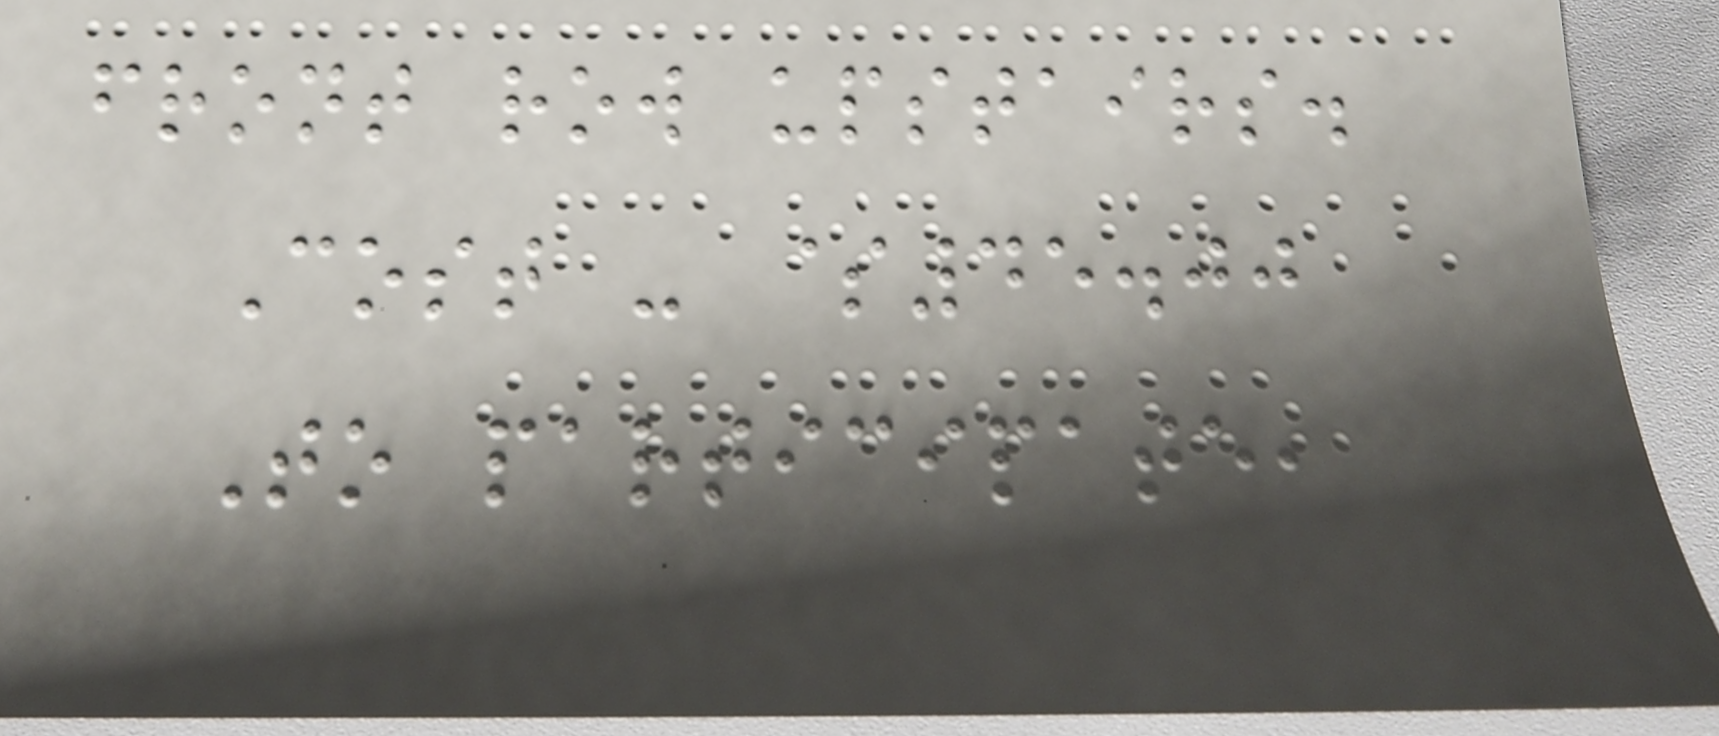front row upstairs.
Cost - $45.00
To participate,
